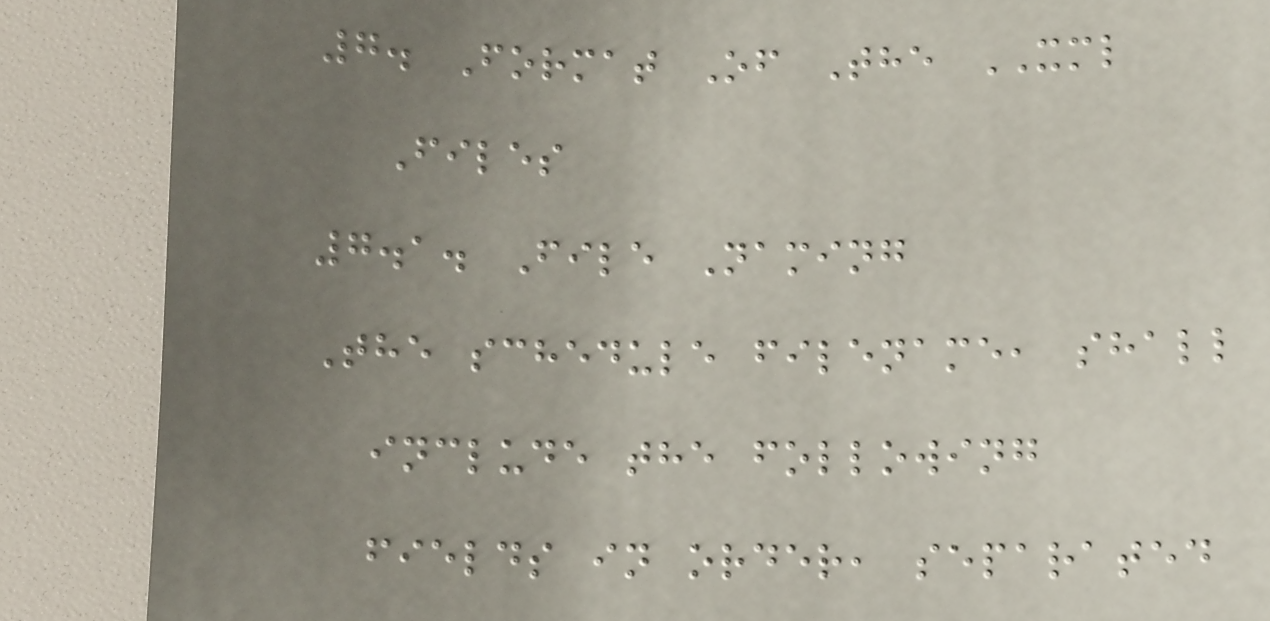7. Format Of The XML
Files
7.1. File Naming
The schedule filename, shall
include the following
fields in order, separated
